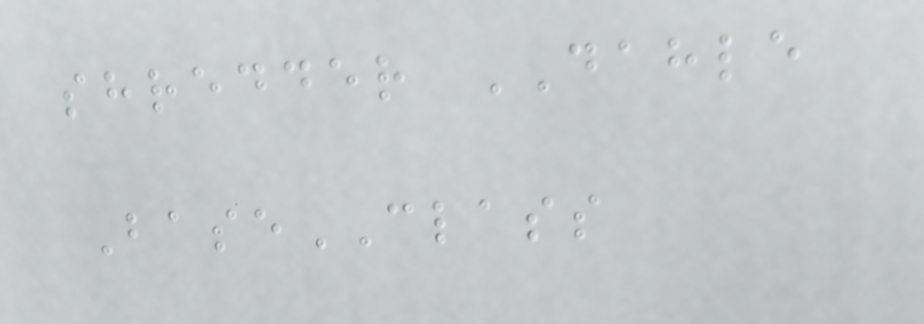shredder DAHLE
BaseCLASS
